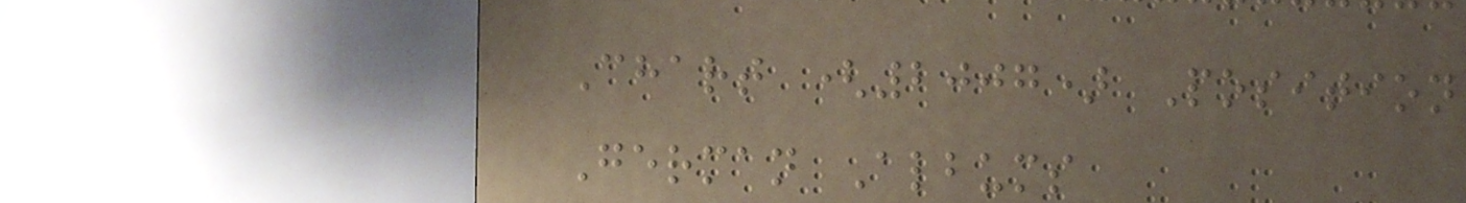Chart (2007) Position
German Albums
